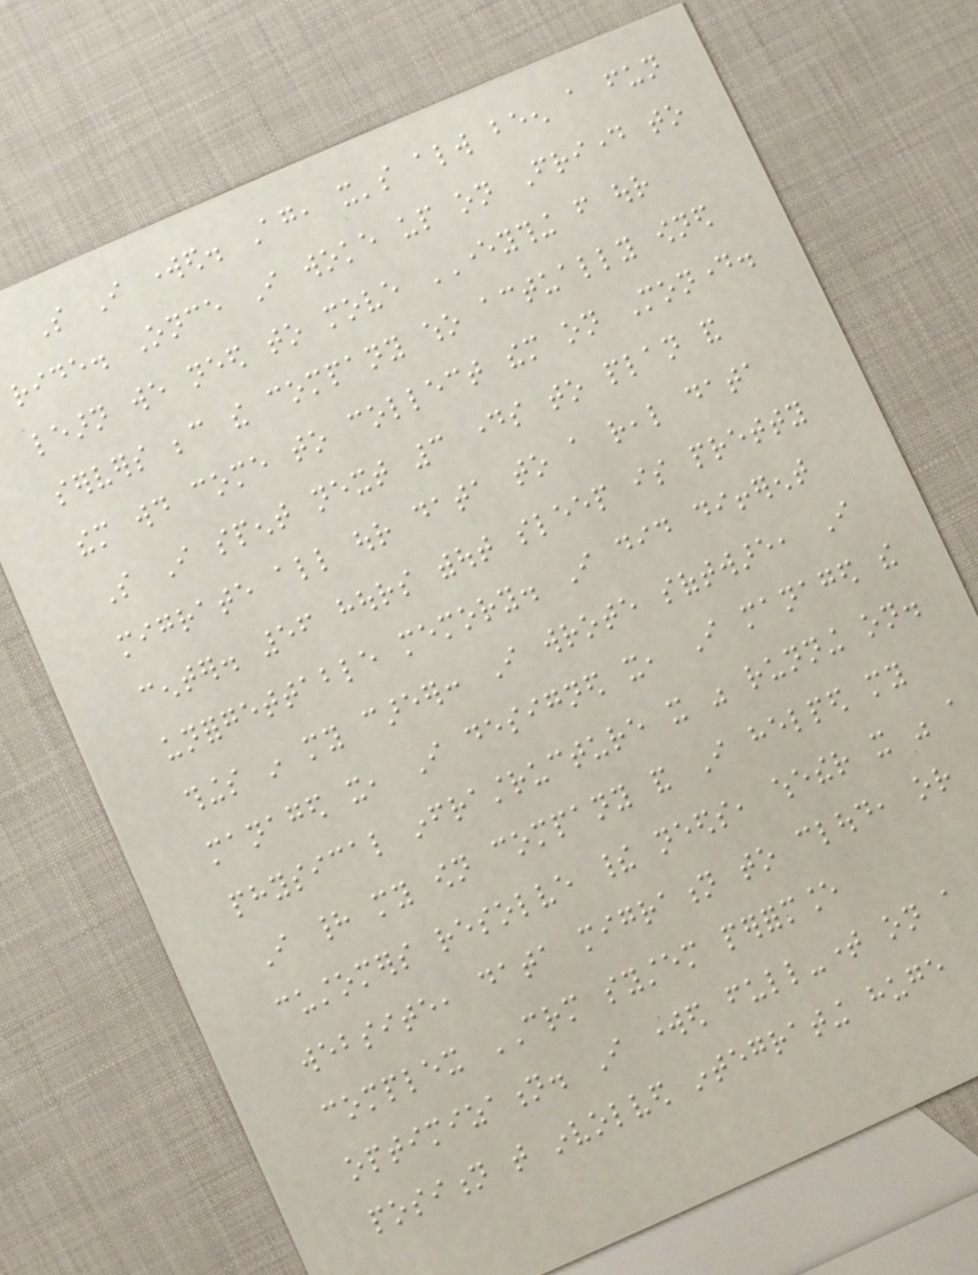So I worked. Again, it's always been a fun
ride. Once I woke up on Friday to
learn we need to move EVERYTHING from our
servers because the company who actually owned
them would come to collect them on Monday.
So I spent next 3 days to plan and
migrate all our data to a real data
center. 56 hours without sleep is pretty
unforgettable memory. I did different
things in my career: I wrote software, I
managed it, I designed it, I managed the
physical infrastructure it was running on.
I had my own company and I helped my
customers resolve their needs, whether it was a
website, data migration to cloud, or
complex CRM system performance
optimization. I worked full-time on a
position that involved integrating huge
